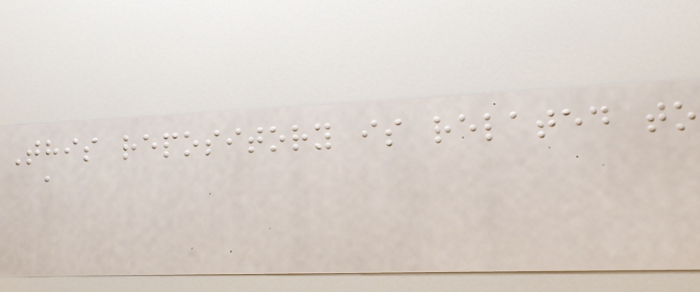This repository is related to
a
